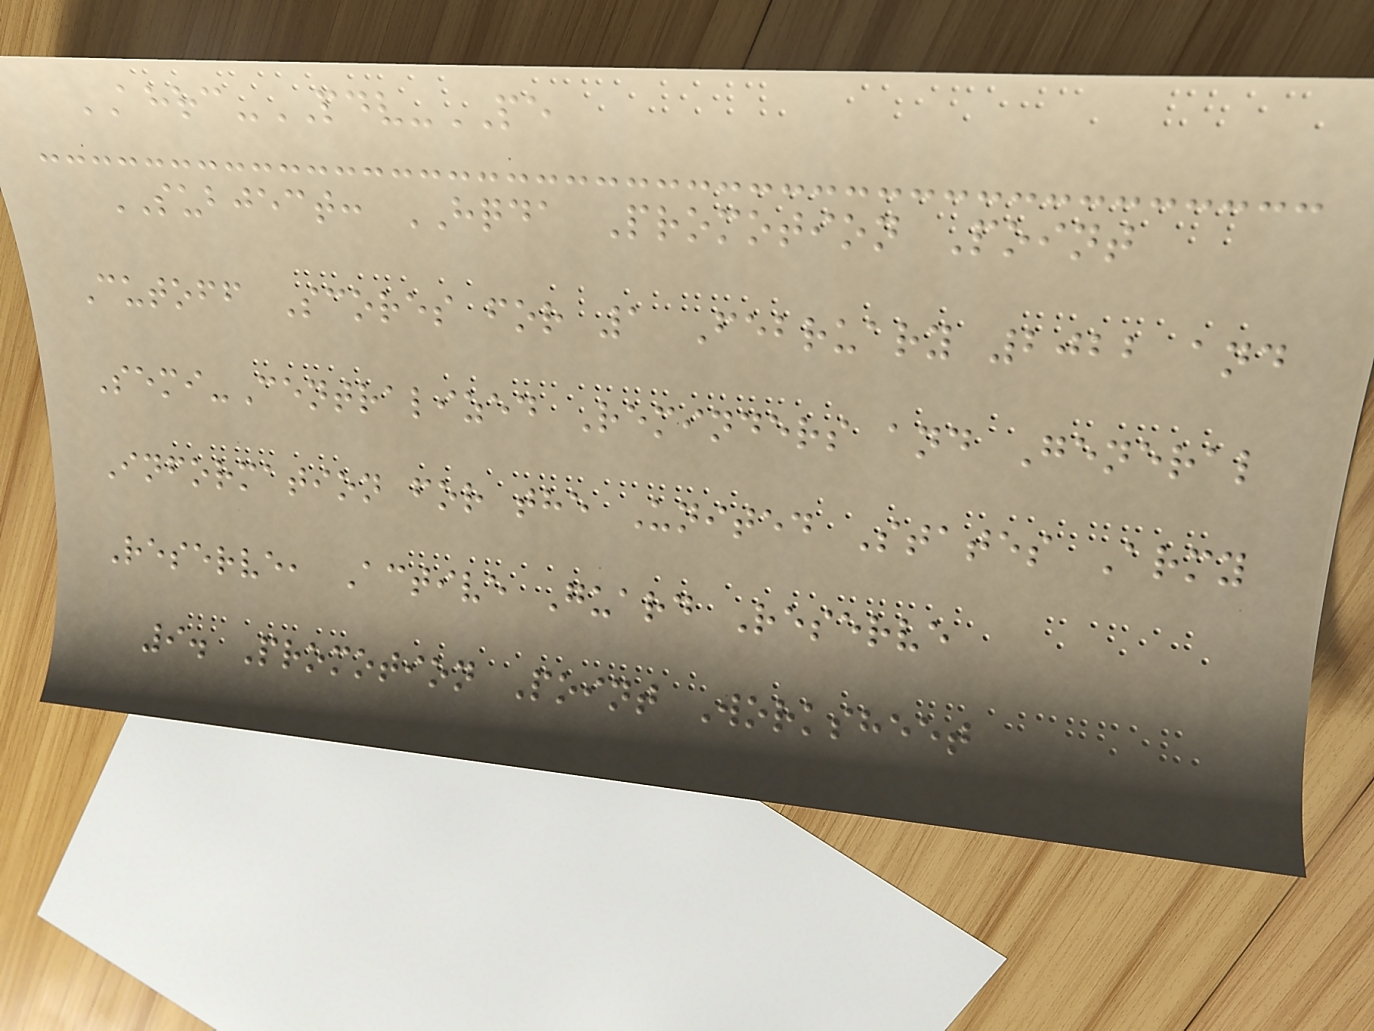AHRC-PDV-PE
SUBJECT: HQDA Promotion Point
Cutoff Scores for 1 February 2022 and
Semi-Centralized Reminders and General
Information for the United States Army
Reserve, Active Guard Reserve
9. Promotion Point Worksheet
